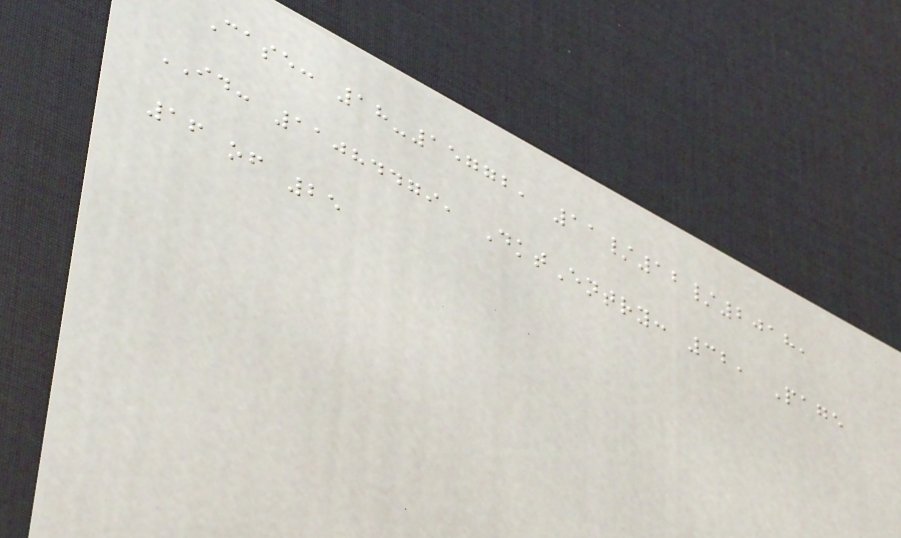Case: 18-15772, 11/12/2018,
ID: 11084479, DktEntry: 32, Page
16 of 25
